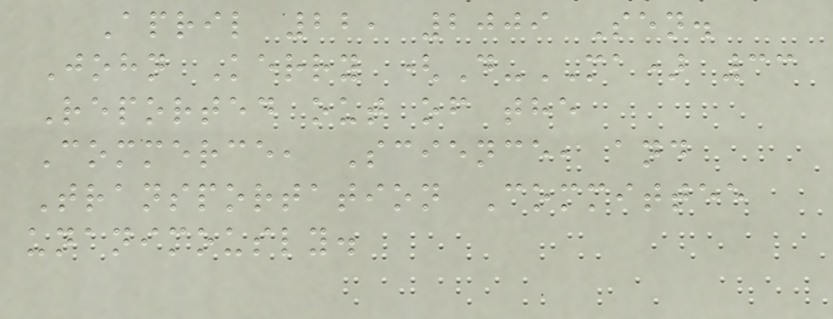April 22, 2009 Sen.
John Kerry (D-MA) 33
Reported out of the
Commerce, Science, and
Transportation Committee
unanimously.
